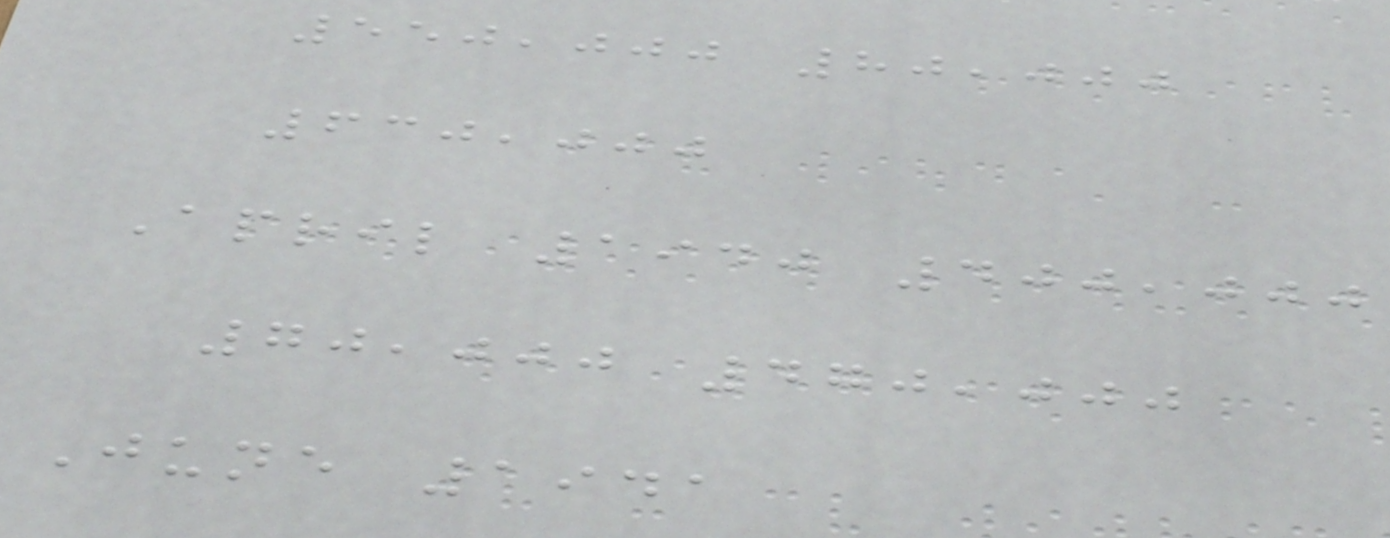550,000 80,000
630,000
April 1940 400,000
70,000 470,000
June 1941
